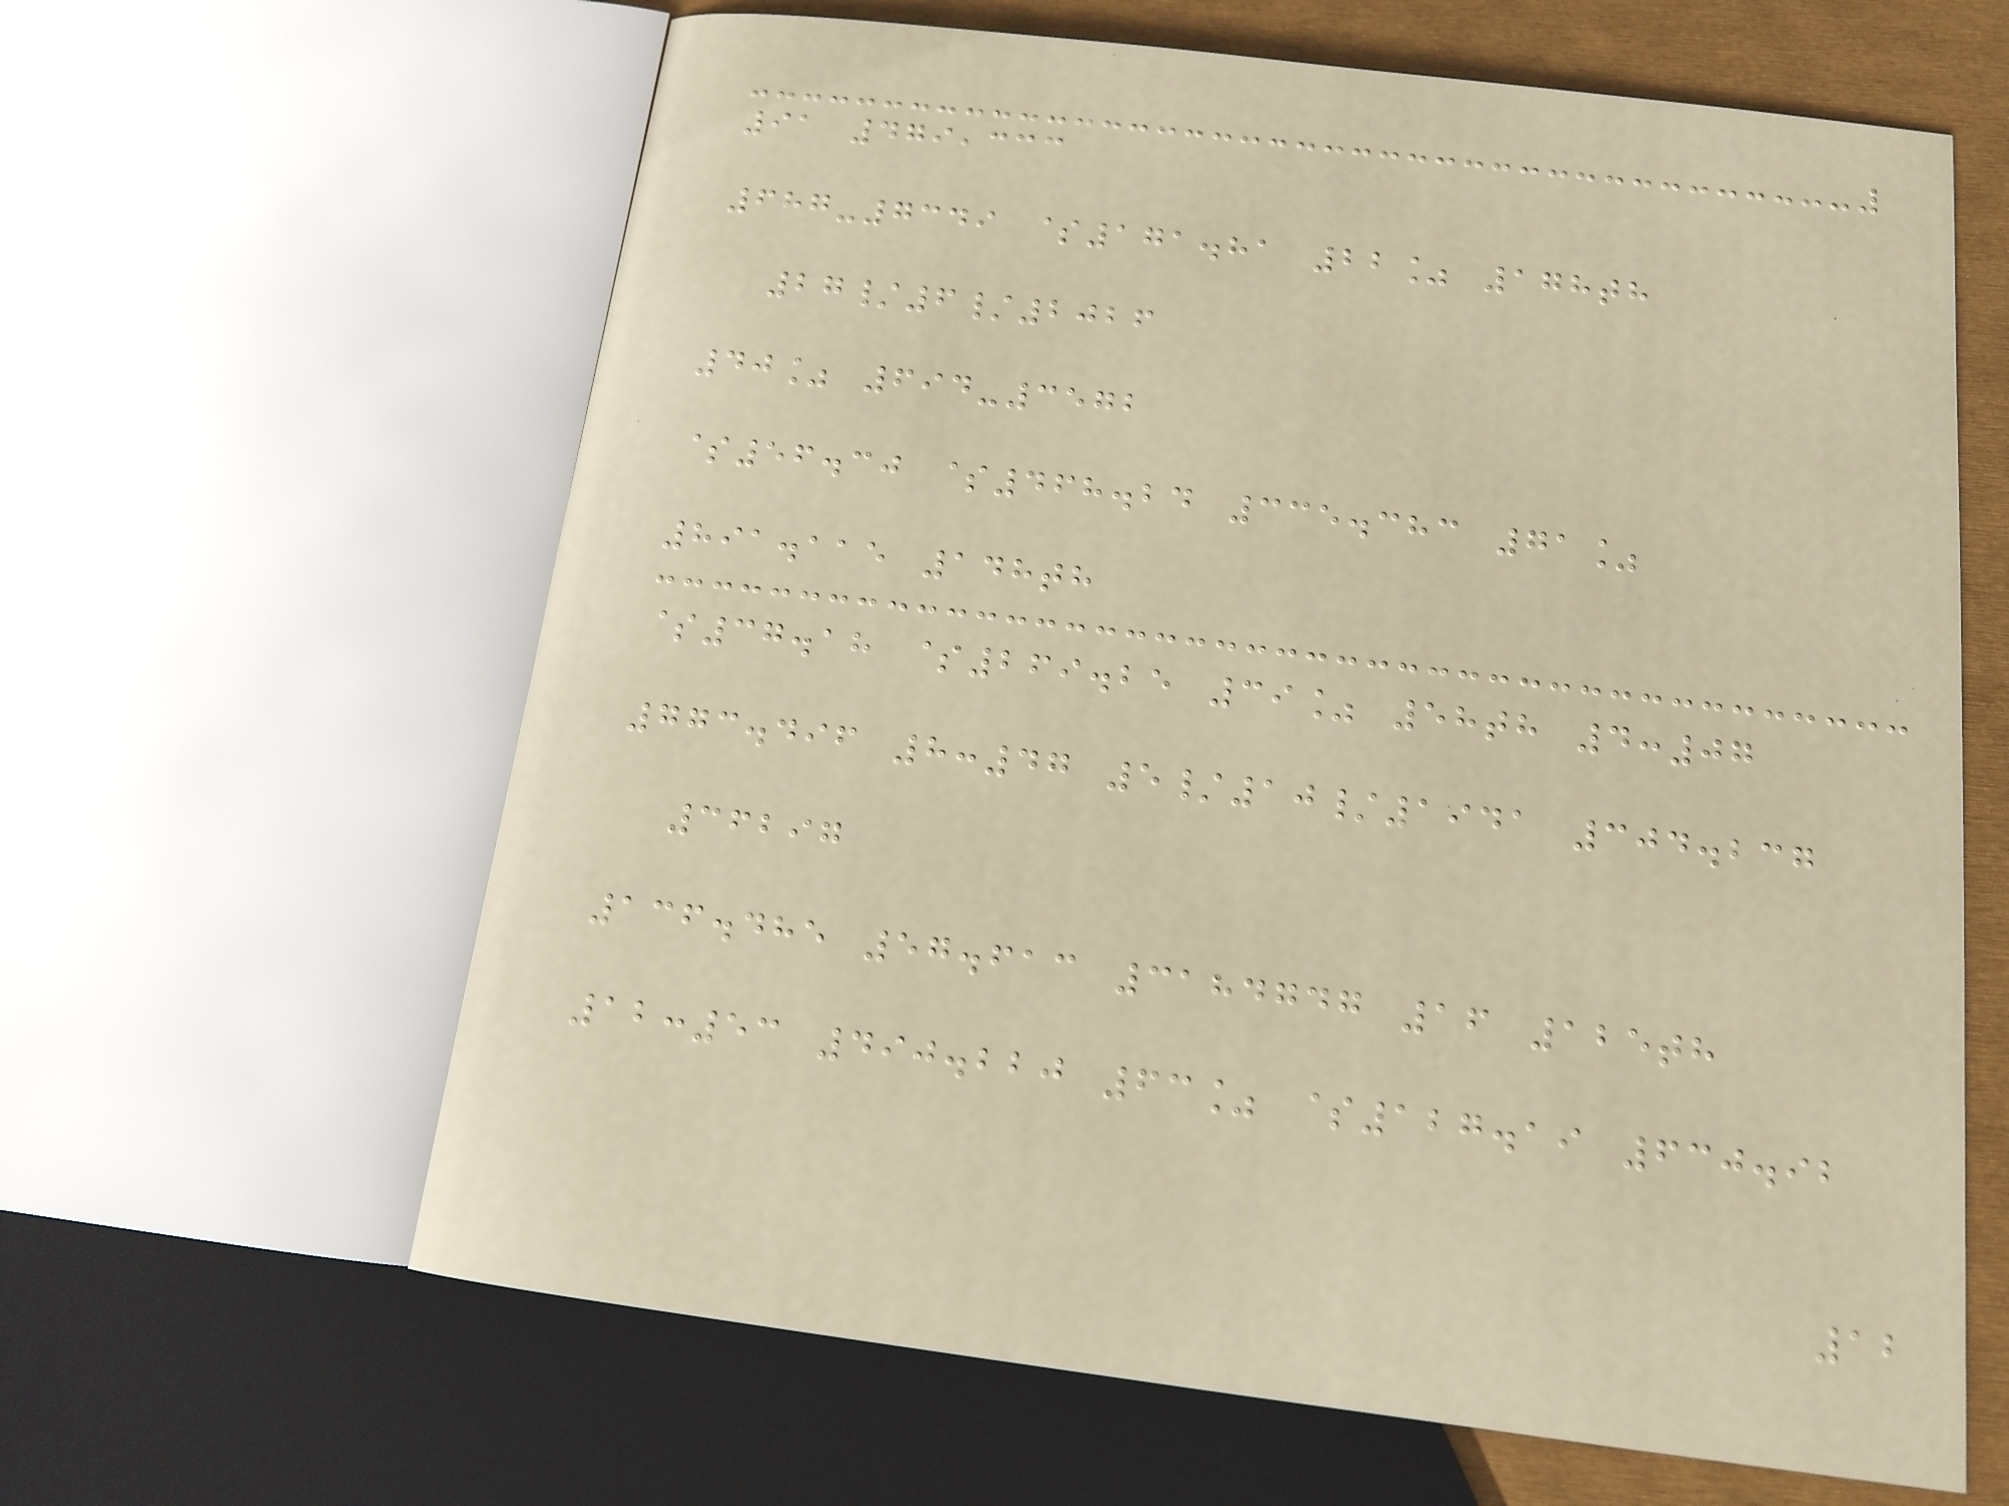91 479,333
687-7349 $171.81 22% 178th
27/6/2026
40% 694-3572
$56.30 $468.24 335.383 71%
891.115 148th
$37.18 $269.25 39% 58th 4:07
773.496 8:47 5/10/1941 304.237
36297
136.485 57.613 3184747 16 125th
12:53 490.220 63% $127.19 630.92
12
